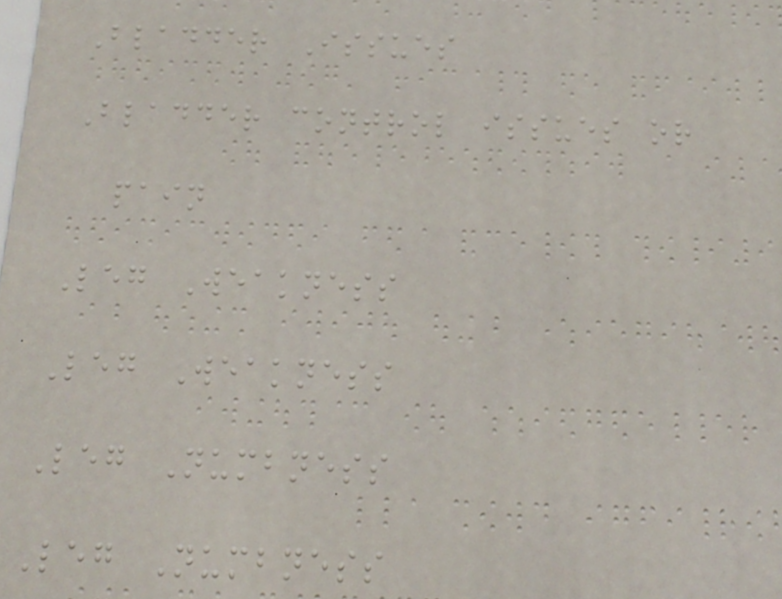Bladder Issues
Bladder control issues or
pain
Leg Weakness
Leg Weakness
Leg Numbness
Leg Numbness
